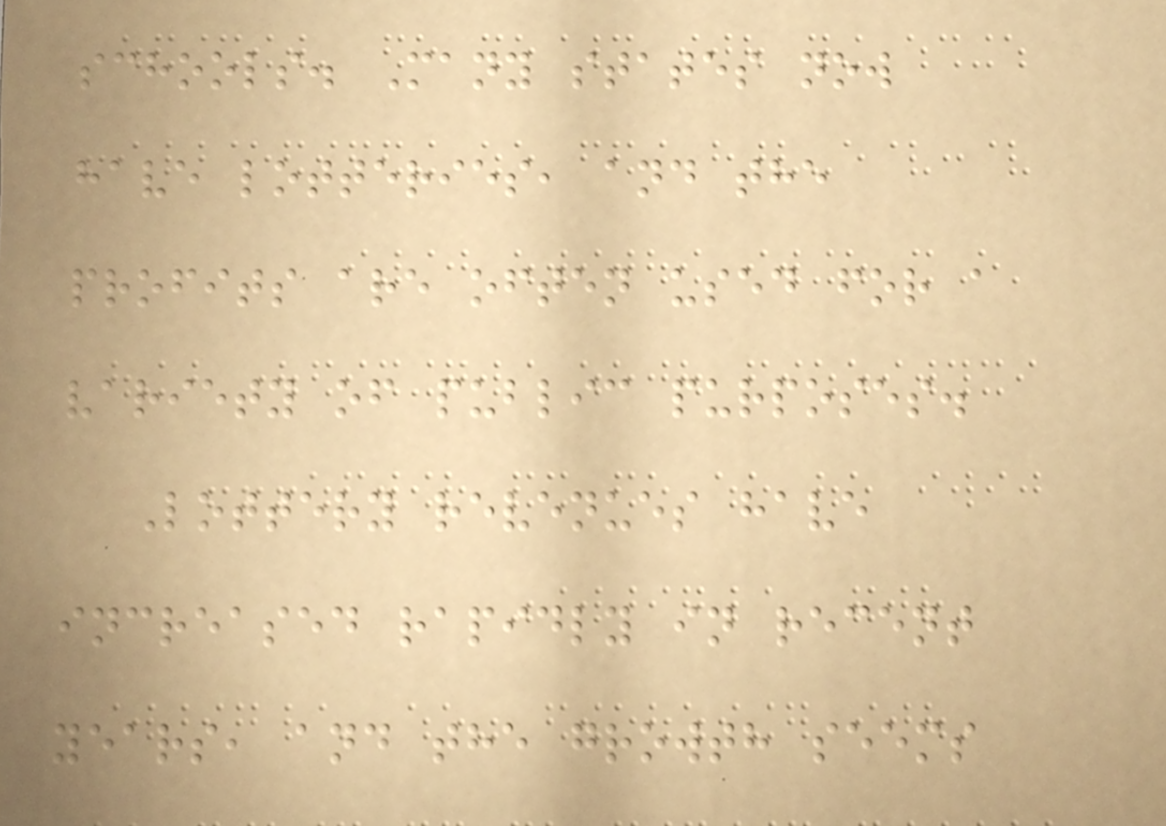schools. Many states now
have lotteries, and the
profits are often used for a
variety of public purposes.
Lottery revenues have
increased rapidly in recent
years, and the growth seems
